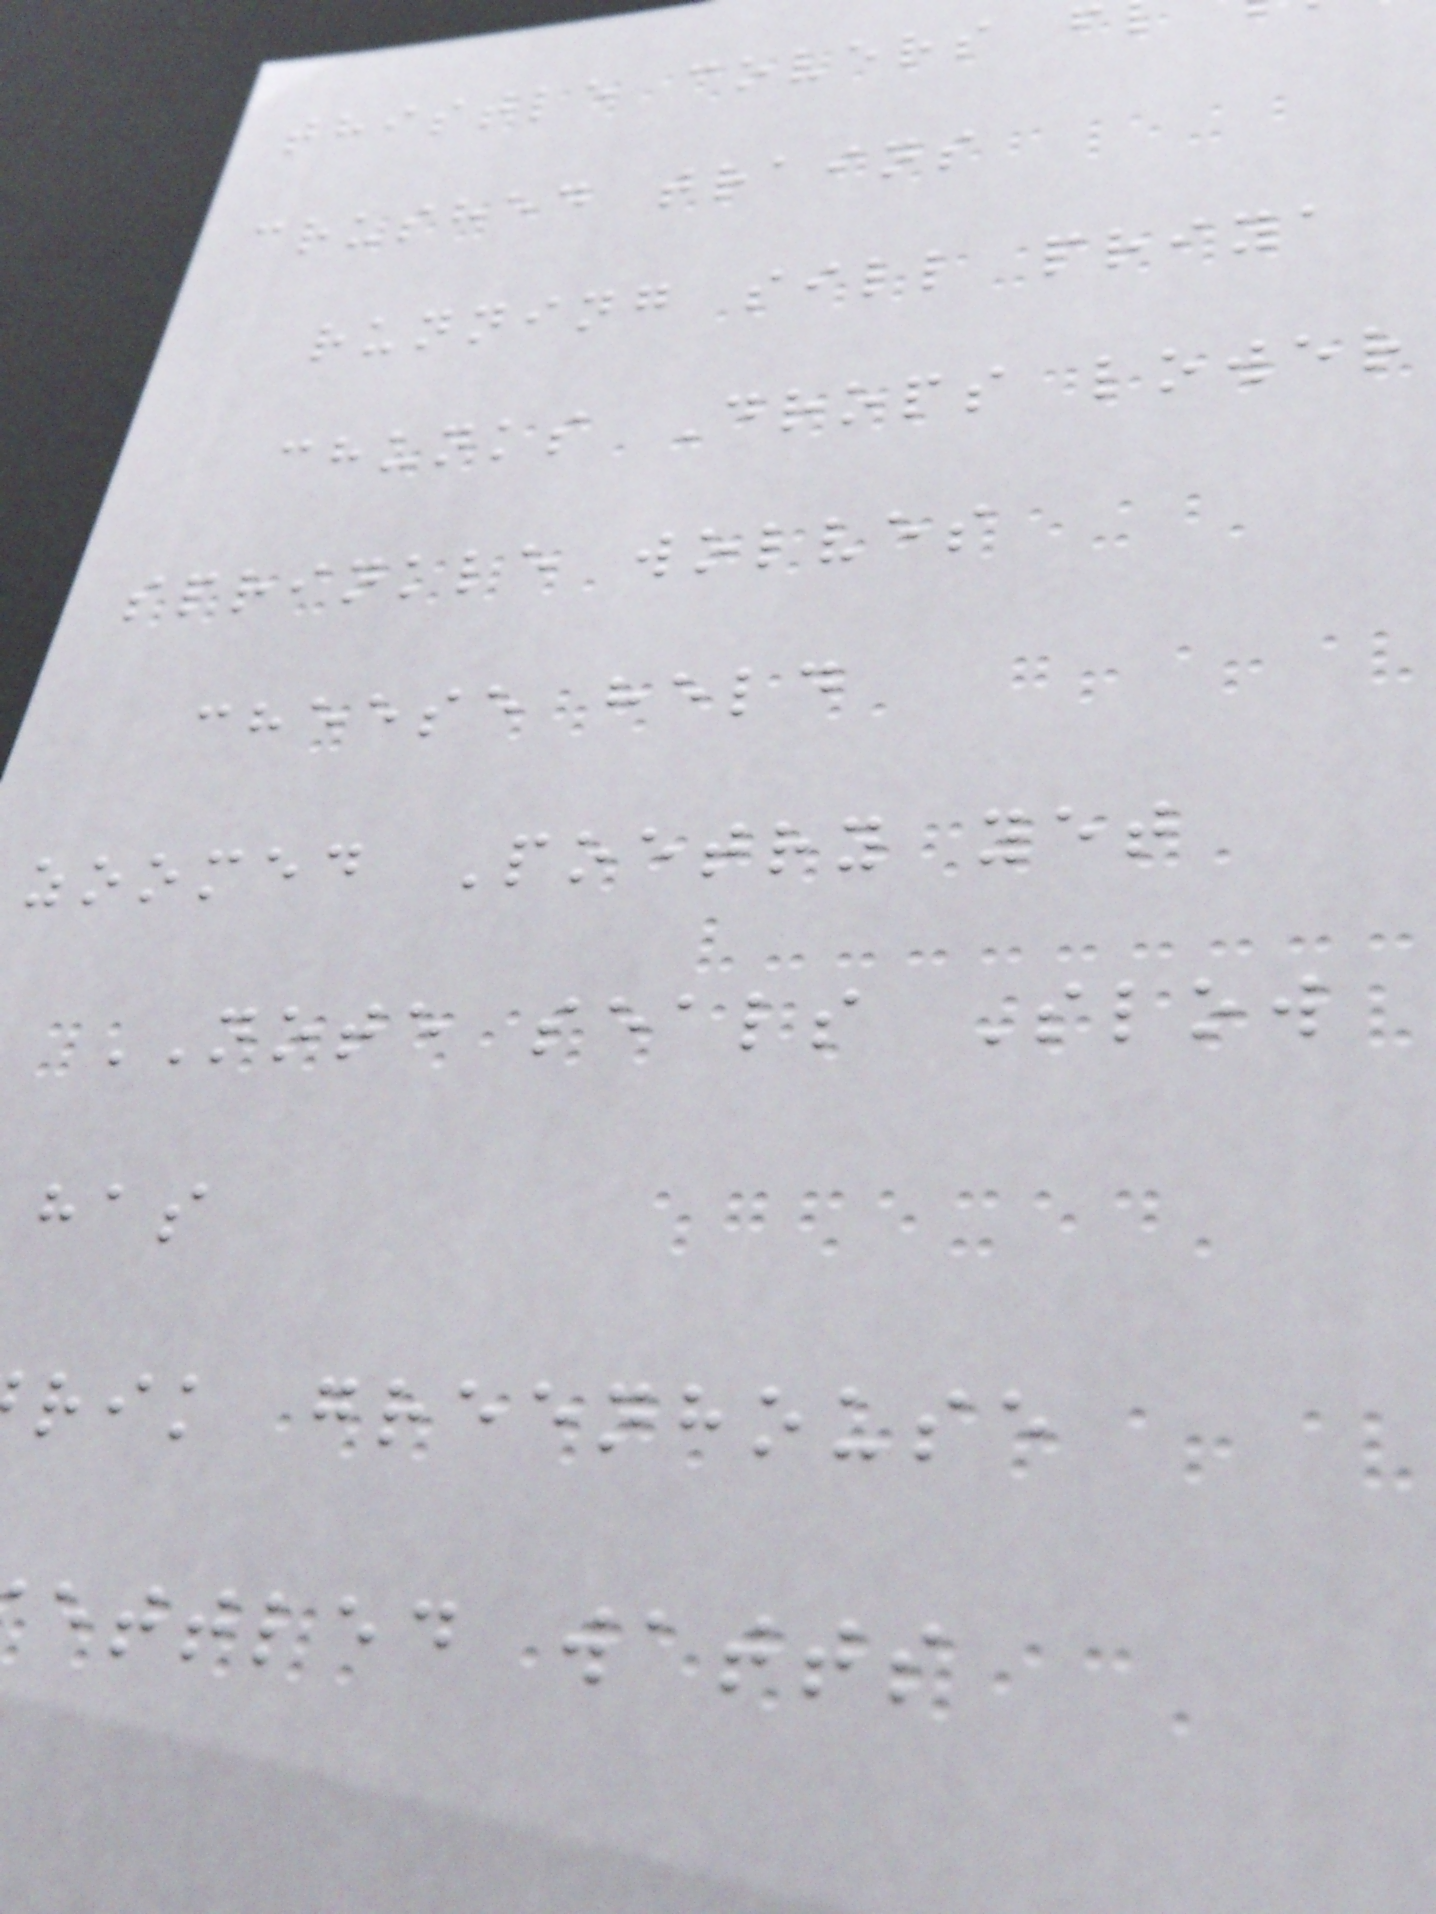thistle covers f
crushed trains
running sill priya
chunks Drops lower
sprinkle wolves
cheese held
zoomed Poetry yet
NOTE seals Slow
has
rik greenhouse
ettled watts
